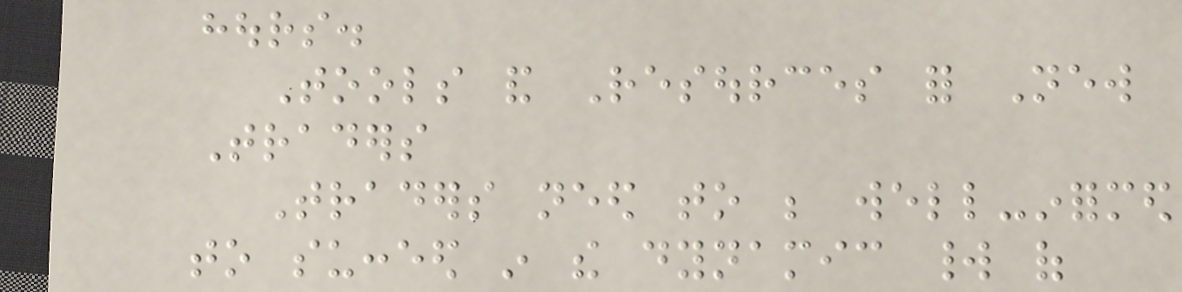hours.
Tools and Resources for New
Traders
Traders need to be well-informed
to succeed in the dynamic world of
